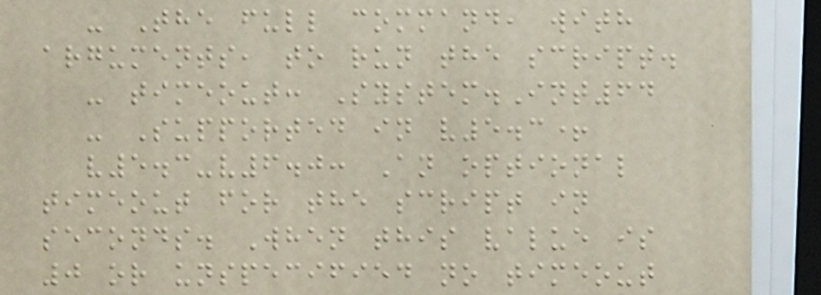- The full command, with
arguments, to run the script.
- timeout: System.Int64
- Supported in v5.3+
v5.3-v6.0: An optional
timeout for the script in
seconds. When this value is
0 or unspecified no timeout
